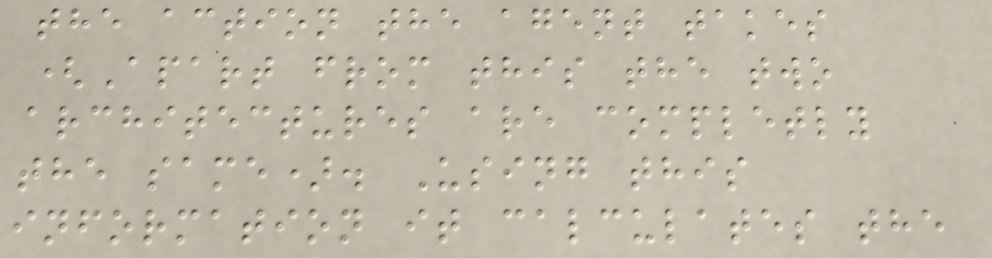the action the agent takes
(Apart from this the two
architectures are completly
the same). Using this
information it calculates the
